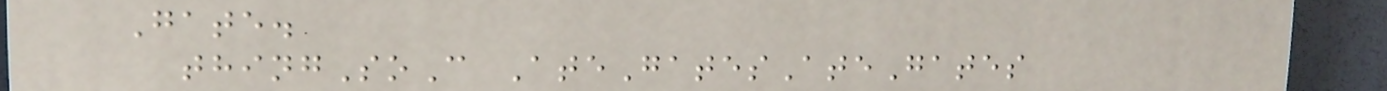Gate.
thingSoC AteGatesAteGates
